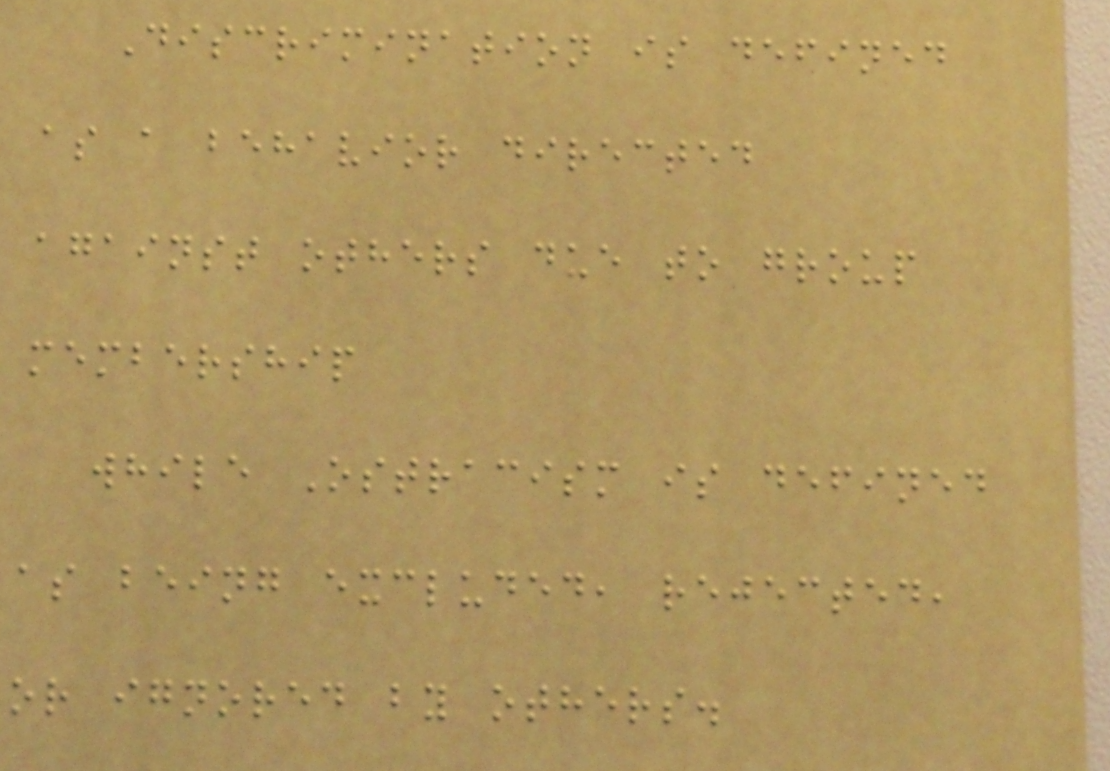Discrimination is defined
as a behavior directed
against others due to group
membership
while Ostracism is defined
as being excluded, rejected,
or ignored by others.
